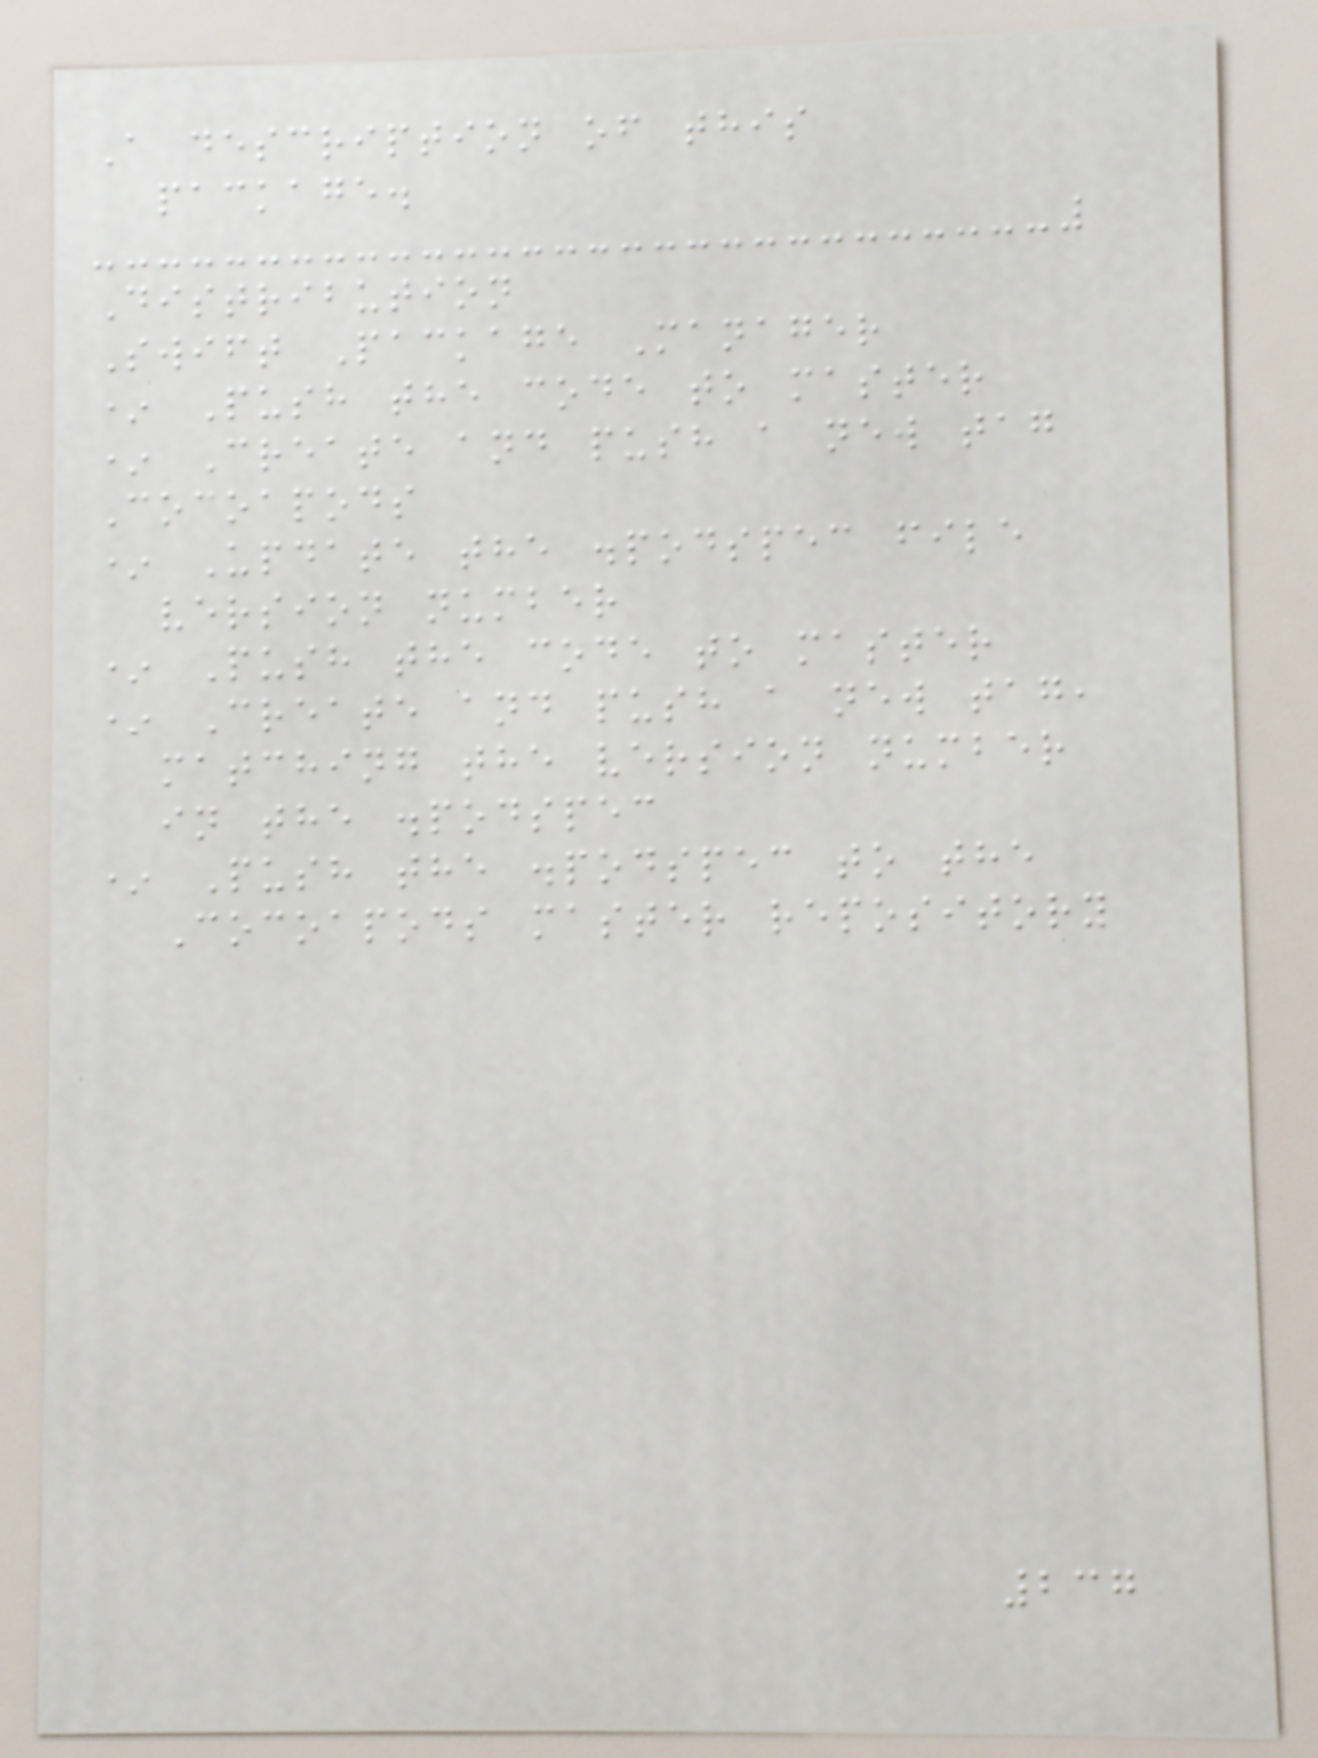A description of this
package.
Distribution
Swift Package Manager
* Push the code to master
* Create and push a new tag
Cocoapods
* Update the .podspec file
version number
* Push the code to master
* Create and push a new tag,
matching the version number
in the .podspec
* Push the .podspec to the
Cocoapods master repository
237
